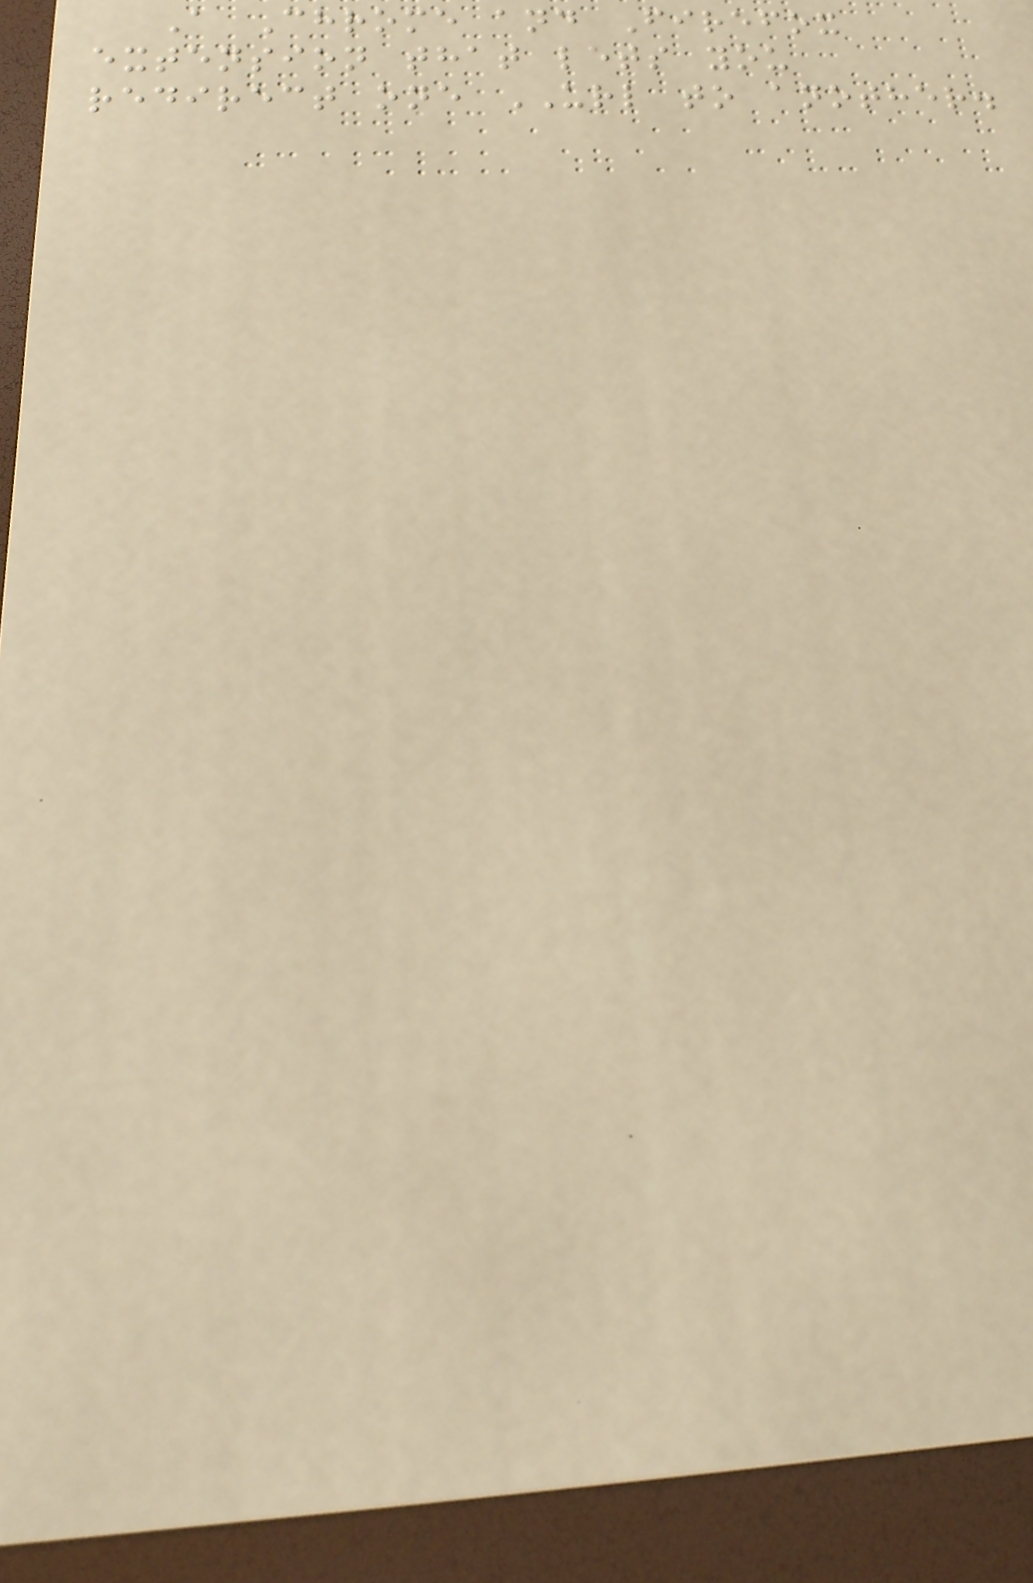A Chrome and Firefox
extension that lets you
redirect one URL to another.
